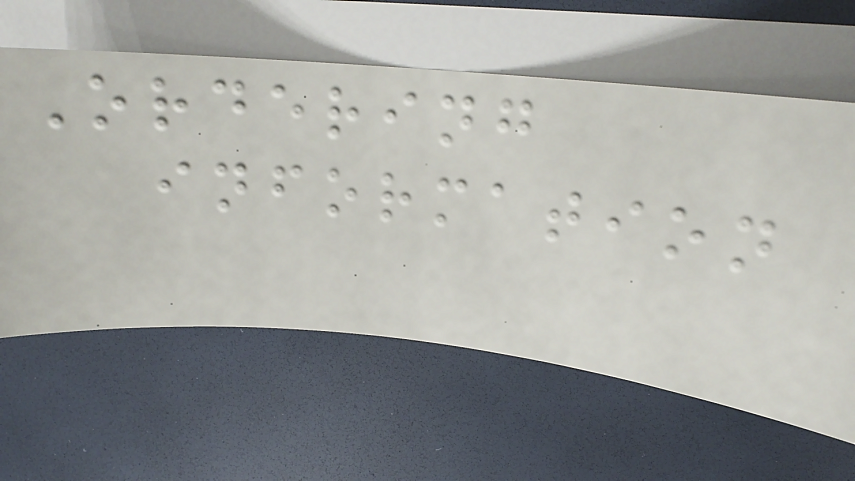Ordering
information
